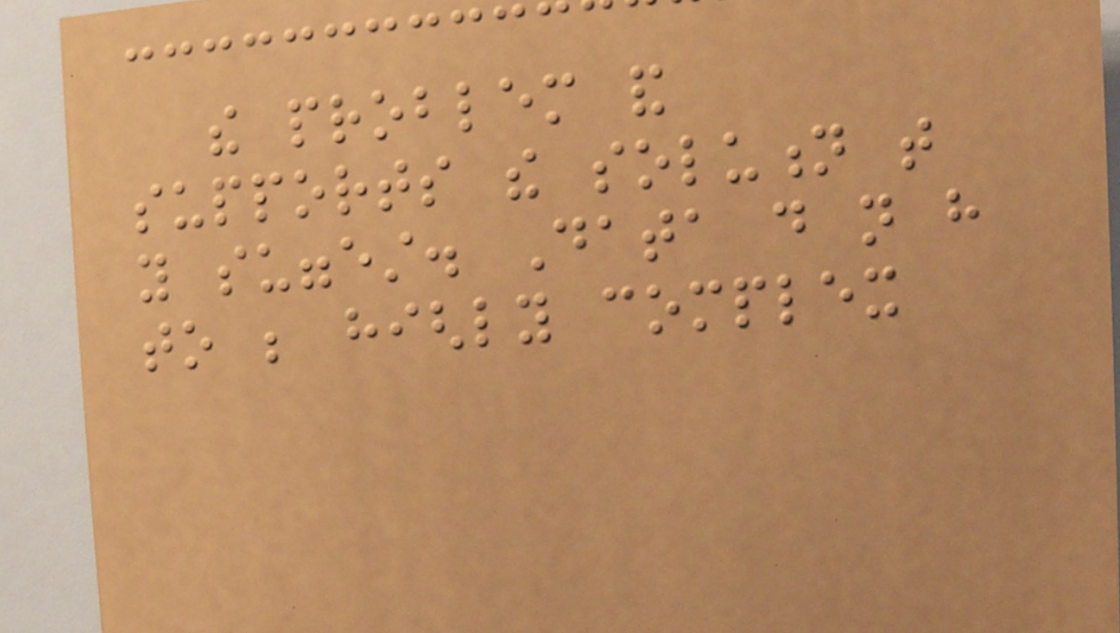the problem and
supports the solution that
you suggest. Data do not have
to be highly complex
